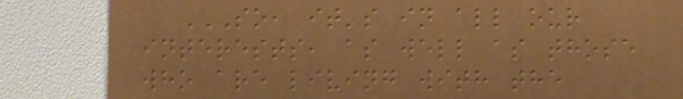SO, IT'S IN ALL OUR
INTERESTS, AS WELL AS THOSE
WHO ARE LIVING WITH THE
